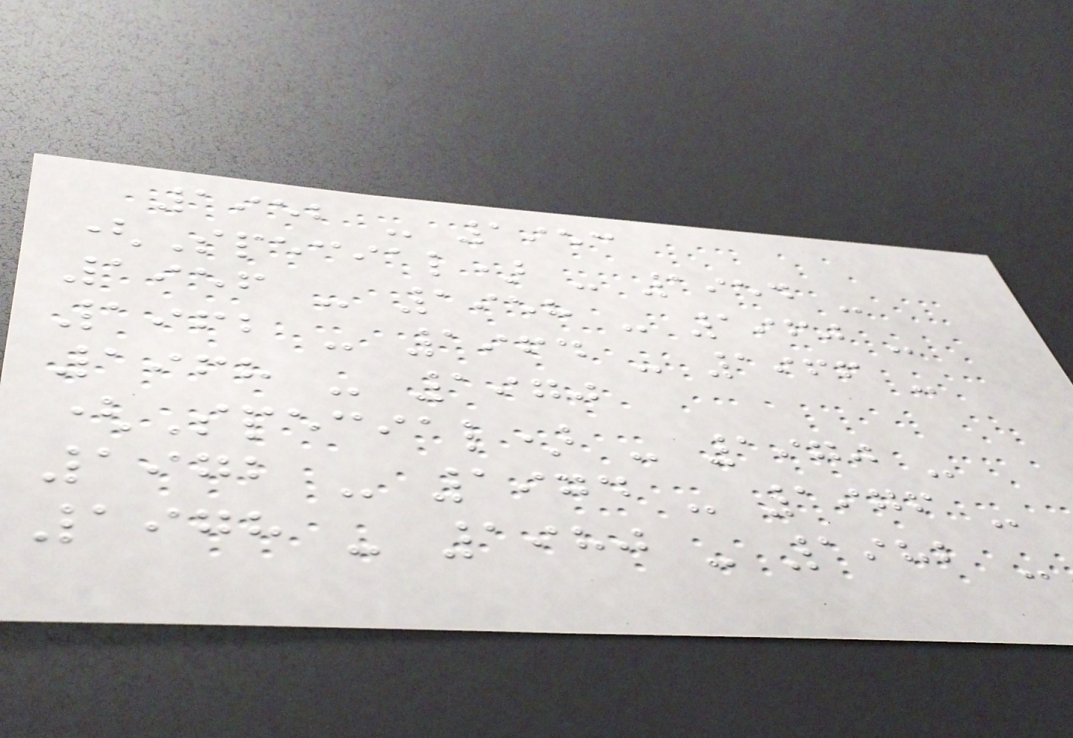1952 - 1953
(Special) - 1954 -
1956 - 1958 - 1960 -
1962 - 1964 - 1966 -
1968 - 1970
(Special) - 1970 -
1972 - 1974 - 1976 -
1978 - 1980 - 1982 -
